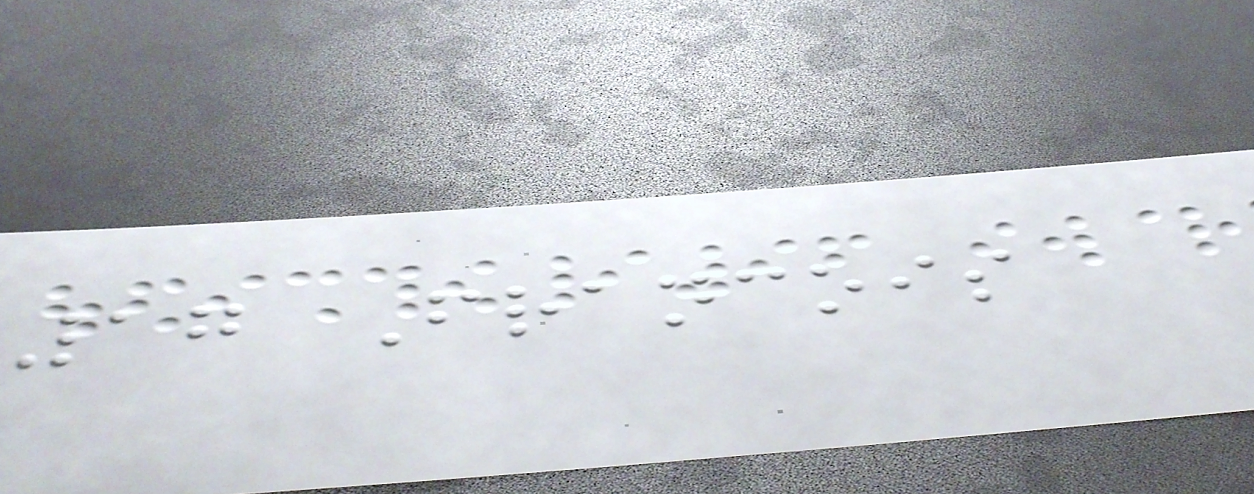17 Francois
